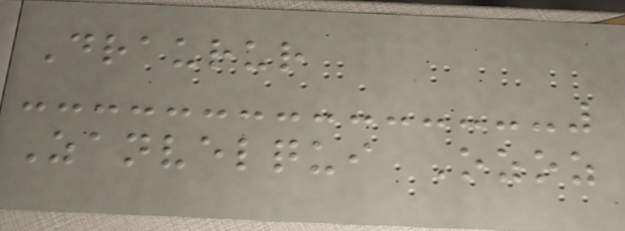Draurur
Zanvelqui Ozoz
